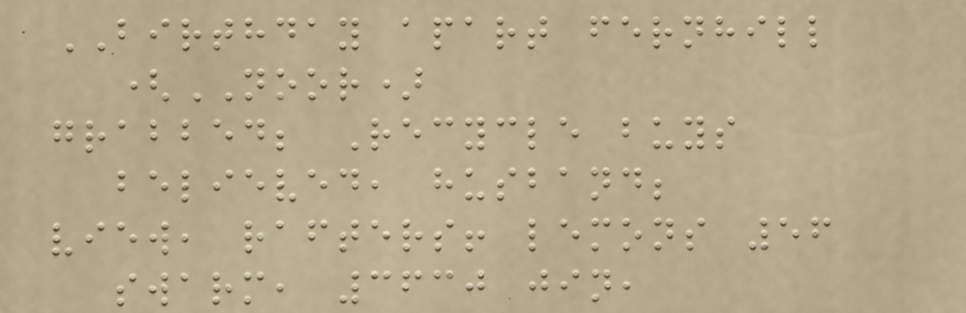BIRTHDAY apart fernhill
(NOOR)
grabbed; Recycle buys
believed, husband;
view, rafters! lemons 56
swarm, 3630 jin,
